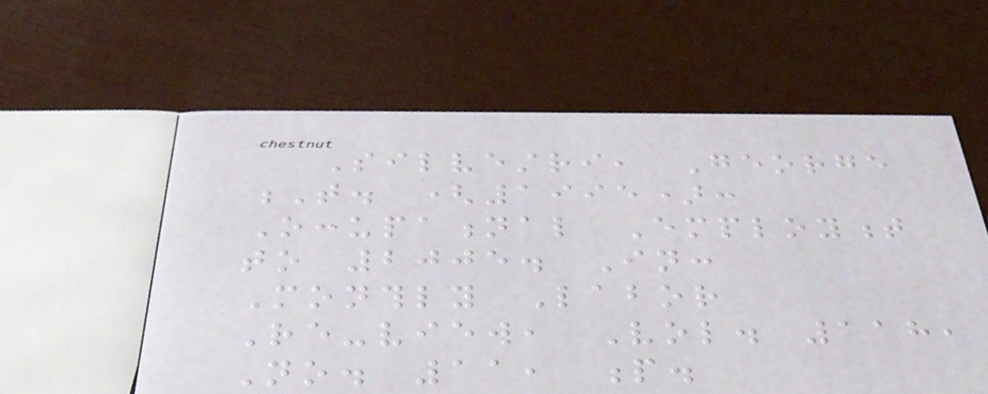Silvestri, George
T. (1995):
Occupational Employment
to 2005. In:
Monthly Labor
Re-view, Vol. 118,
No. 11, p.
